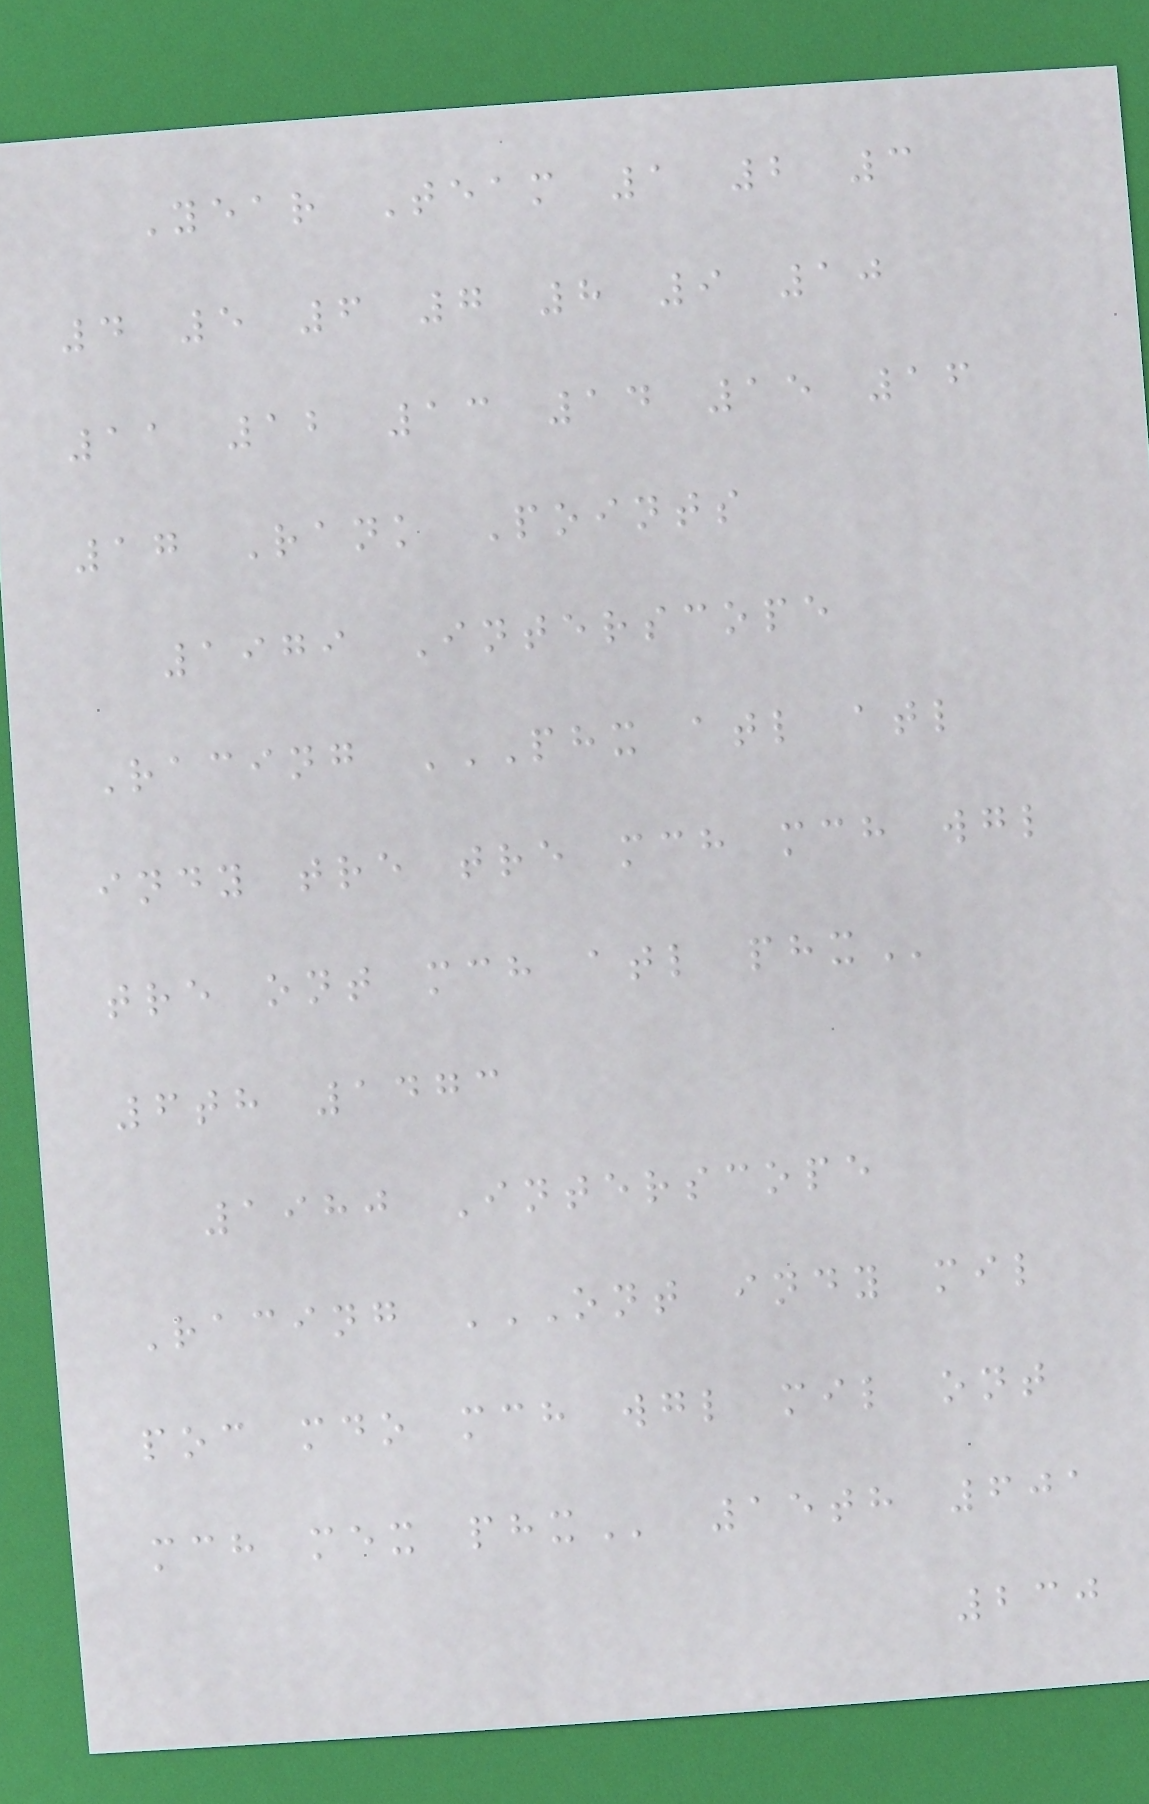Year Team 1 2 3
4 5 6 7 8 9 10
11 12 13 14 15 16
17 Rank Points
1979 Interscope
Racing PHX ATL ATL
INDY TRE TRE MCH MCH WGL
TRE ONT MCH ATL PHX
6th 1473
1980 Interscope
Racing ONT INDY MIL
POC MDO MCH WGL MIL ONT
MCH MEX PHX 15th 601
230
